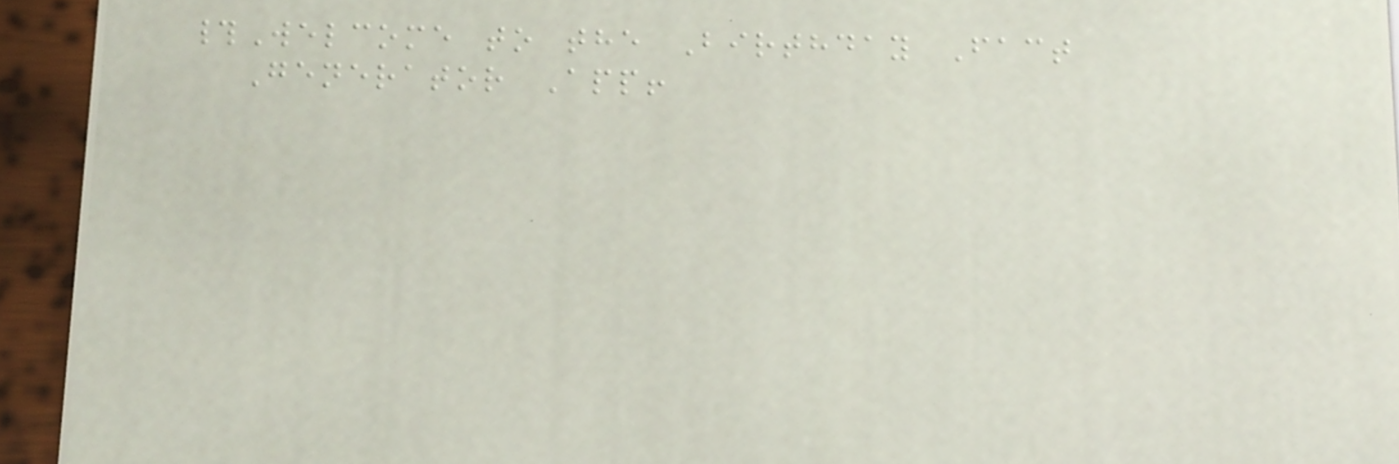#Welcome to the Birthday Fact
Generator App!
